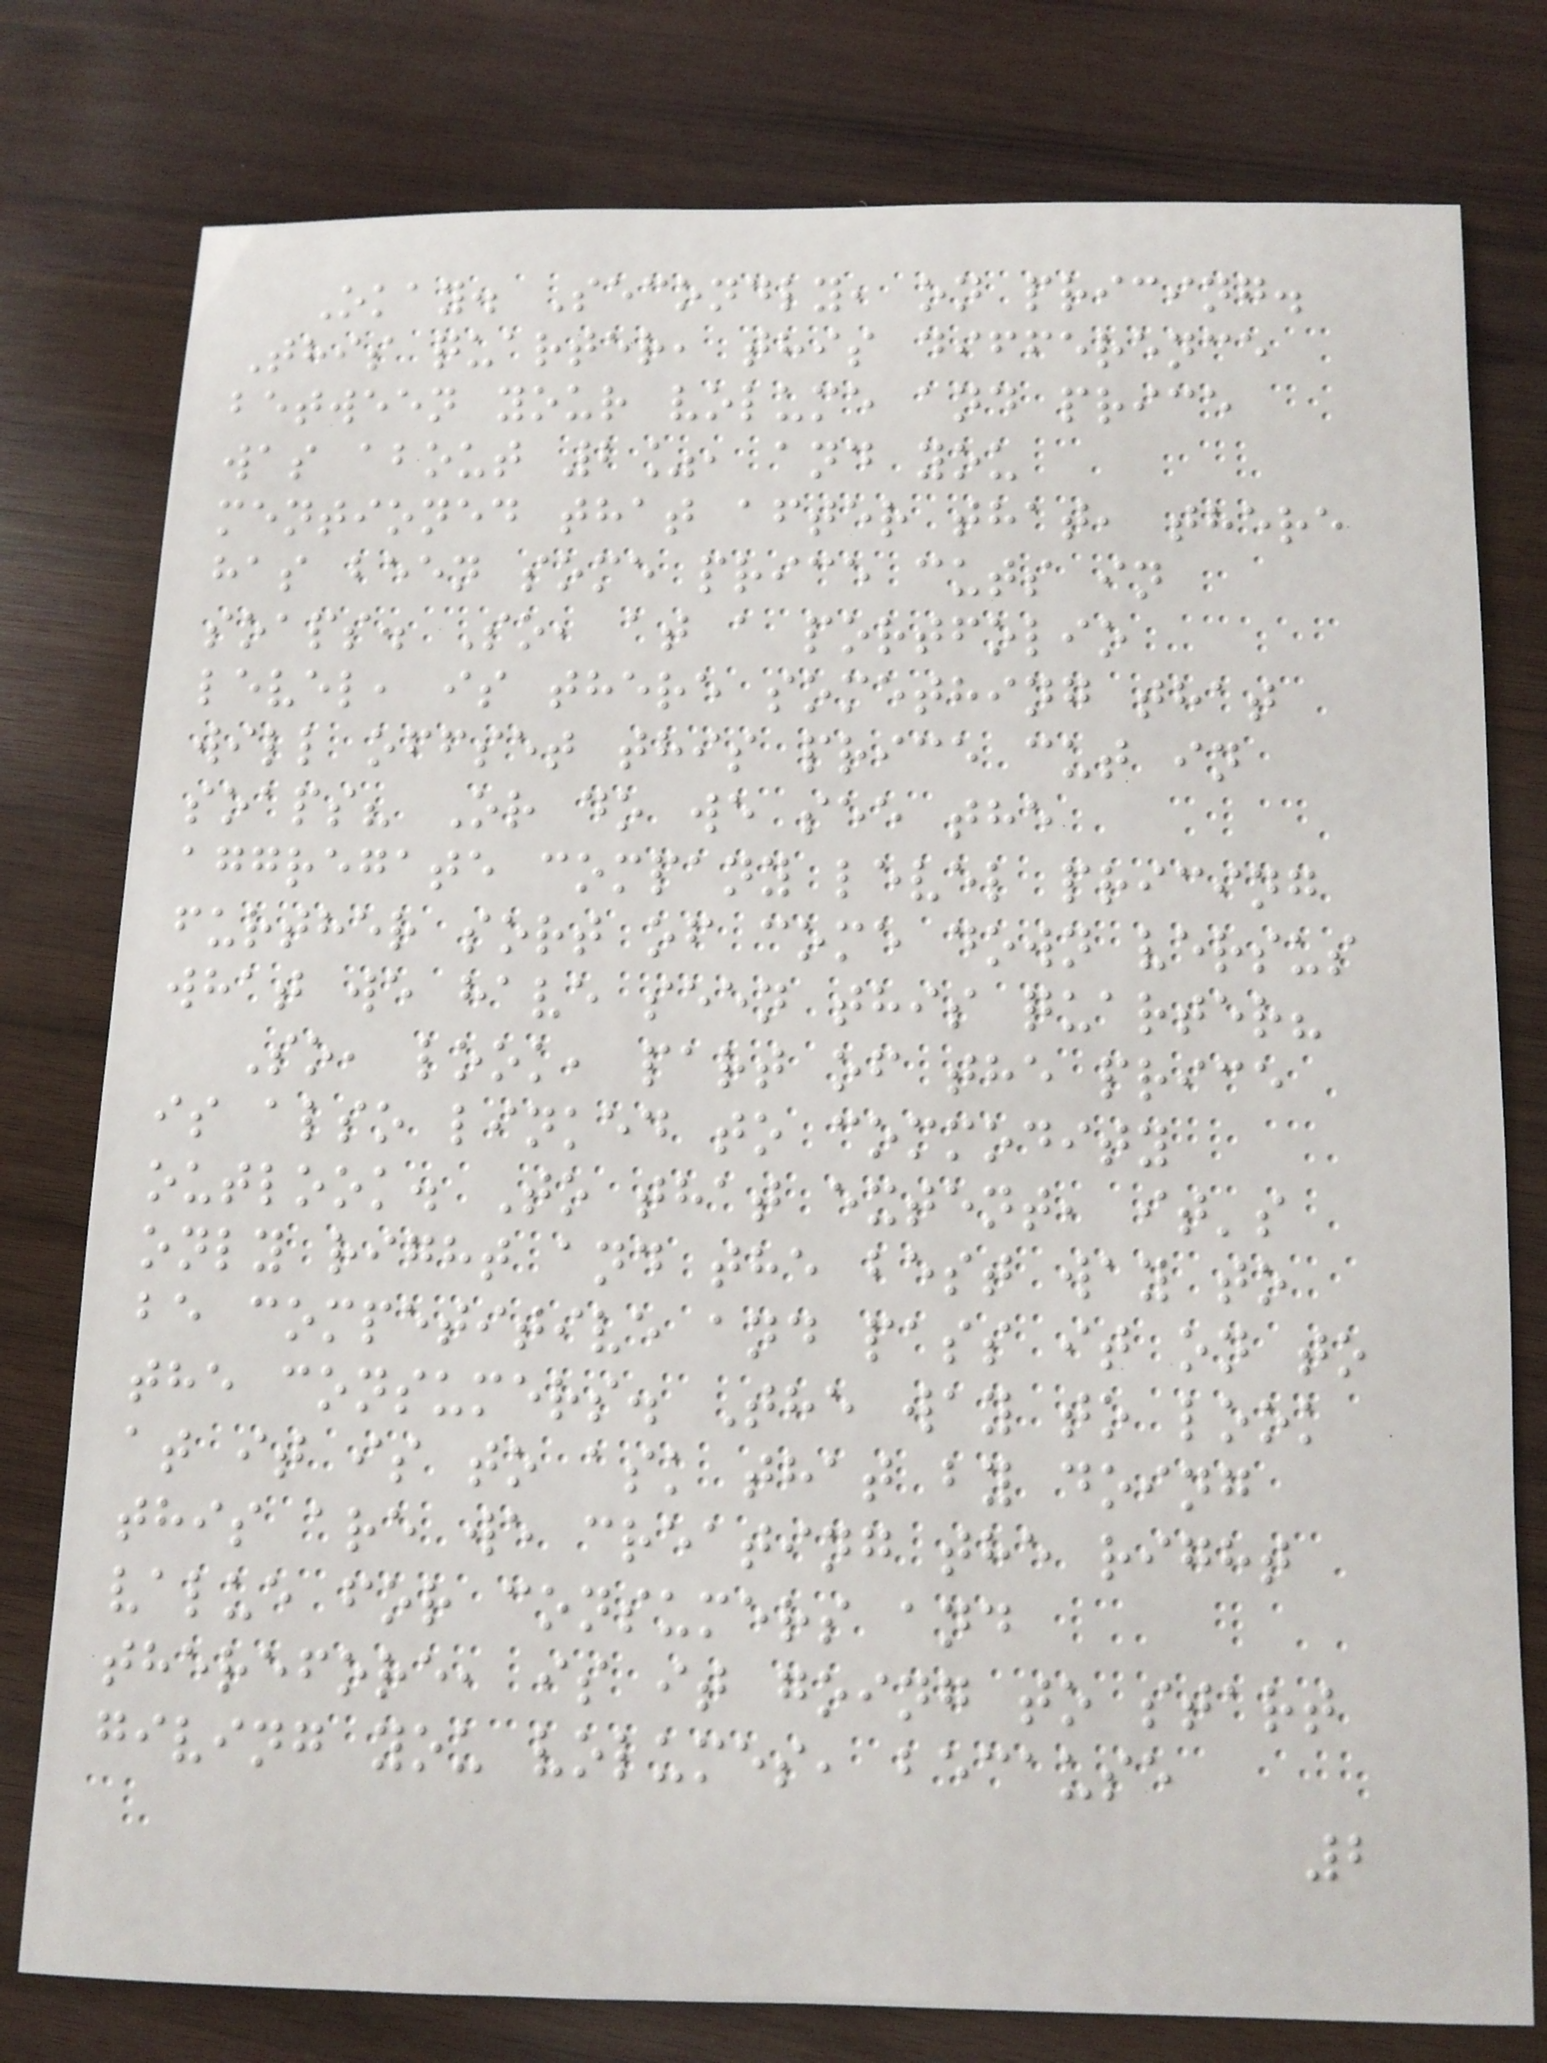Okay. Secondly, on pricing.
This quarter, this difference
between your volume and price
was about 2%, and you
mentioned that after that, there
has been some price cuts in
soaps. So, at a portfolio
level, is there something that
will offset this price cut in
soaps? Or do we see the
aggregate company level pricing
further sort of come down versus
what we have seen this quarter?
So, look, part of the price
is also linked to commodity
outlook. To that extent, it's
only right and the best way to
be competitive and pass it on to
the consumers. The way to look
at it is to ask that by doing
this are we creating the right
value for consumers and
therefore, is it going to start
giving you volumes, because
2
